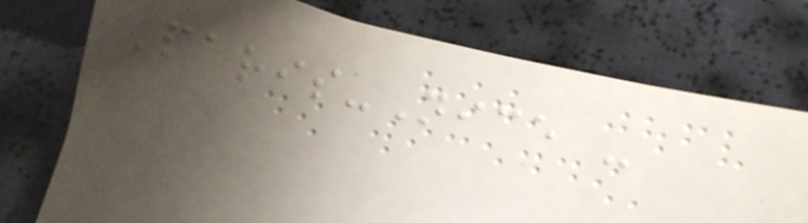Paris-Nice -
